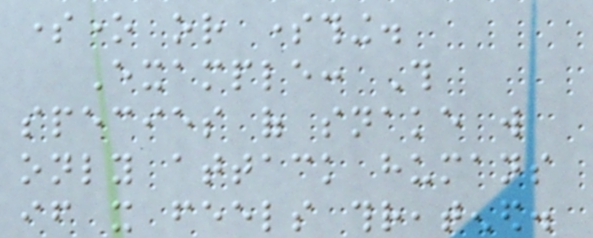someone or something.
Example: This
species of snake will
only attack humans
if it feels threatened.
